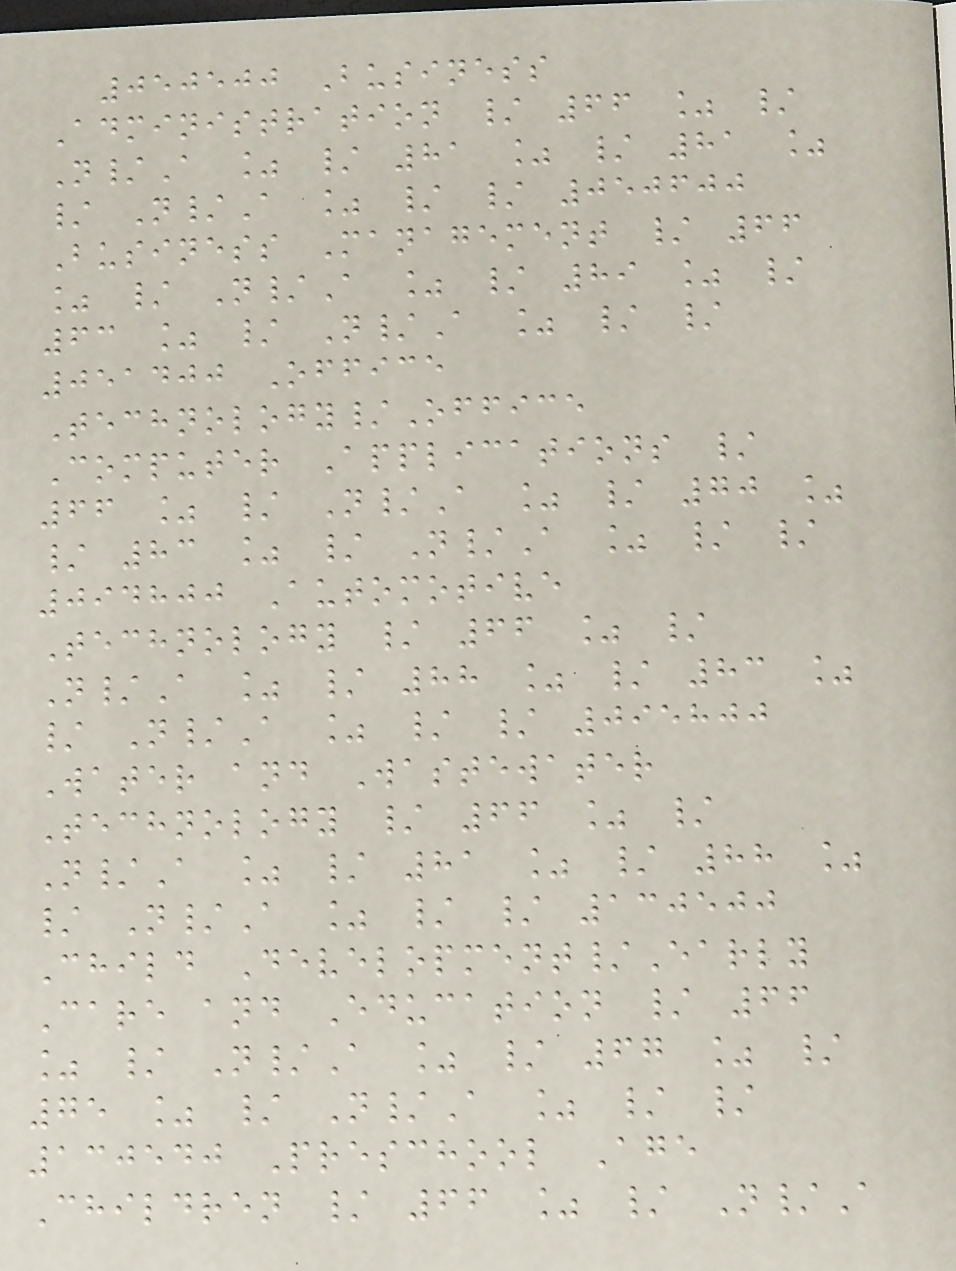050500 Business
Administration / 66 % /
N/A % / 81 % / 81 %
/ N/A % / / 050600
Business Management / 66
% / N/A % / 89 % /
63 % / N/A % / /
051400 Office
Technology/Office
Computer Applications /
66 % / N/A % / 70 %
/ 83 % / N/A % / /
094800 Automotive
Technology / 66 % /
N/A % / 88 % / 83 %
/ N/A % / / 095800
Water and Wastewater
Technology / 66 % /
N/A % / 81 % / 88 %
/ N/A % / / 130500
Child Development/Early
Care and Education / 66
% / N/A % / 67 % /
75 % / N/A % / /
130540 Preschool Age
Children / 66 % / N/A
